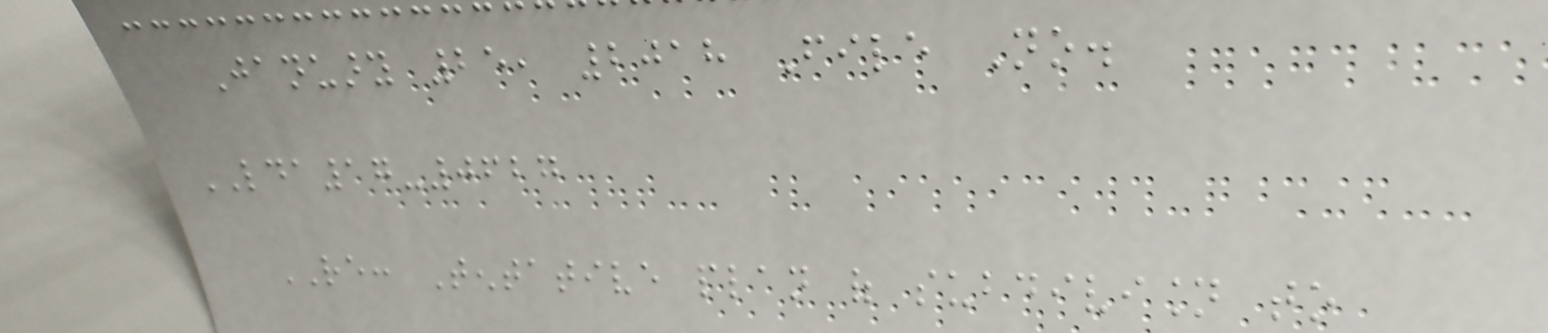January 25, 2018 File No.
LDA17-0627
RE: Tentative plan of subdivision to
